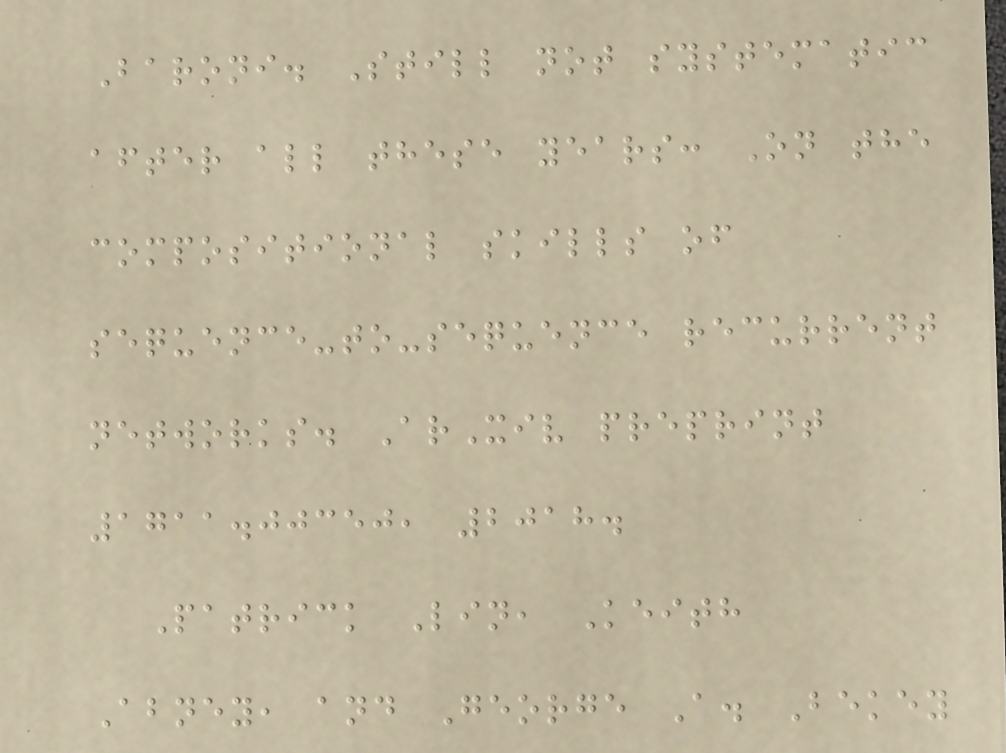Baroni. Still not systematic
after all these years: On the
compositional skills of
sequence-to-sequence recurrent
networks. ArXiv preprint
1711.00350, 2018.
Patrick Lin, Keith
Abney, and George A. Bekey
